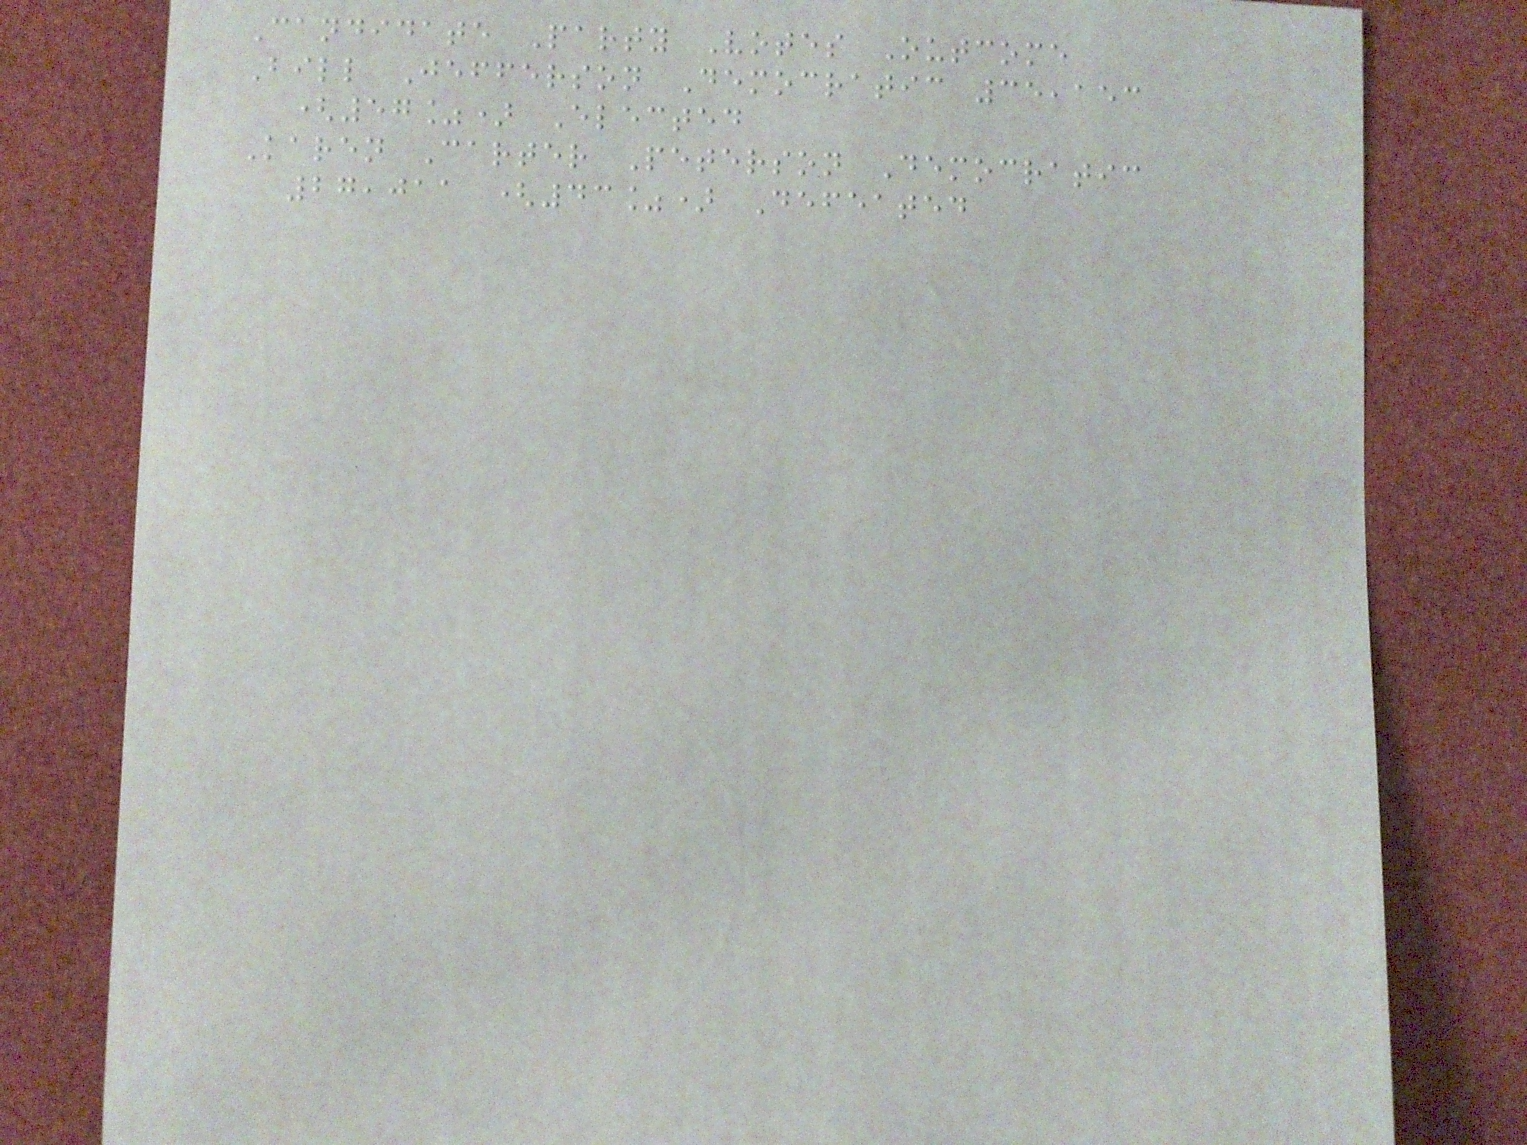Candidate Party Votes Outcome
Bill Jefferson Democratic 35,153
(57%) Elected
Karen Carter Peterson Democratic
27,011 (43%) Defeated
